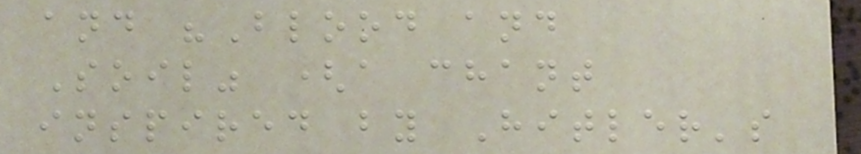and "Blood and
Soil" (a chant
inspired by Hitler's
